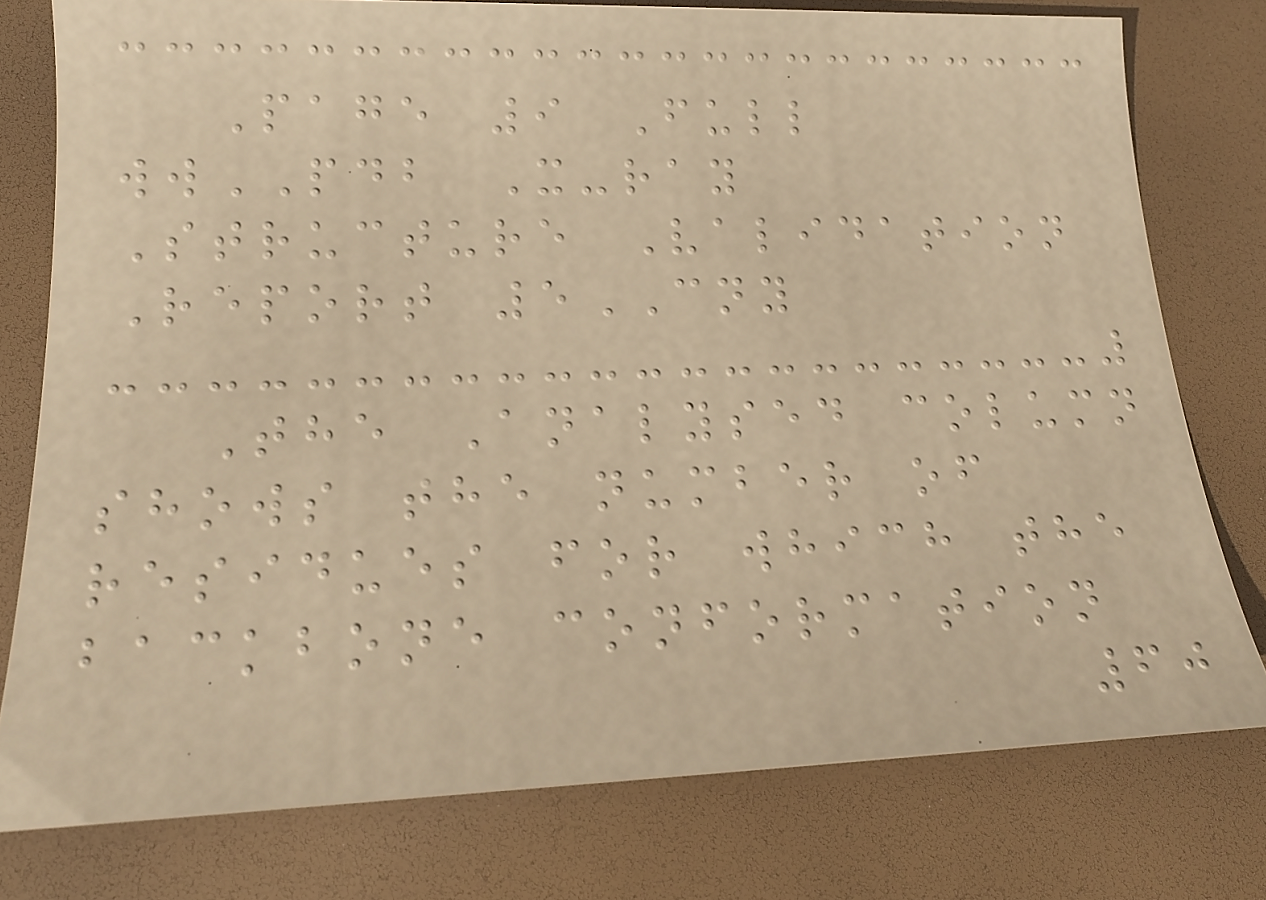Page 9 Full
wwPDB X-ray
Structure Validation
Report 5CNY
The Analysed column
shows the number of
residues for which the
backbone conformation
60
